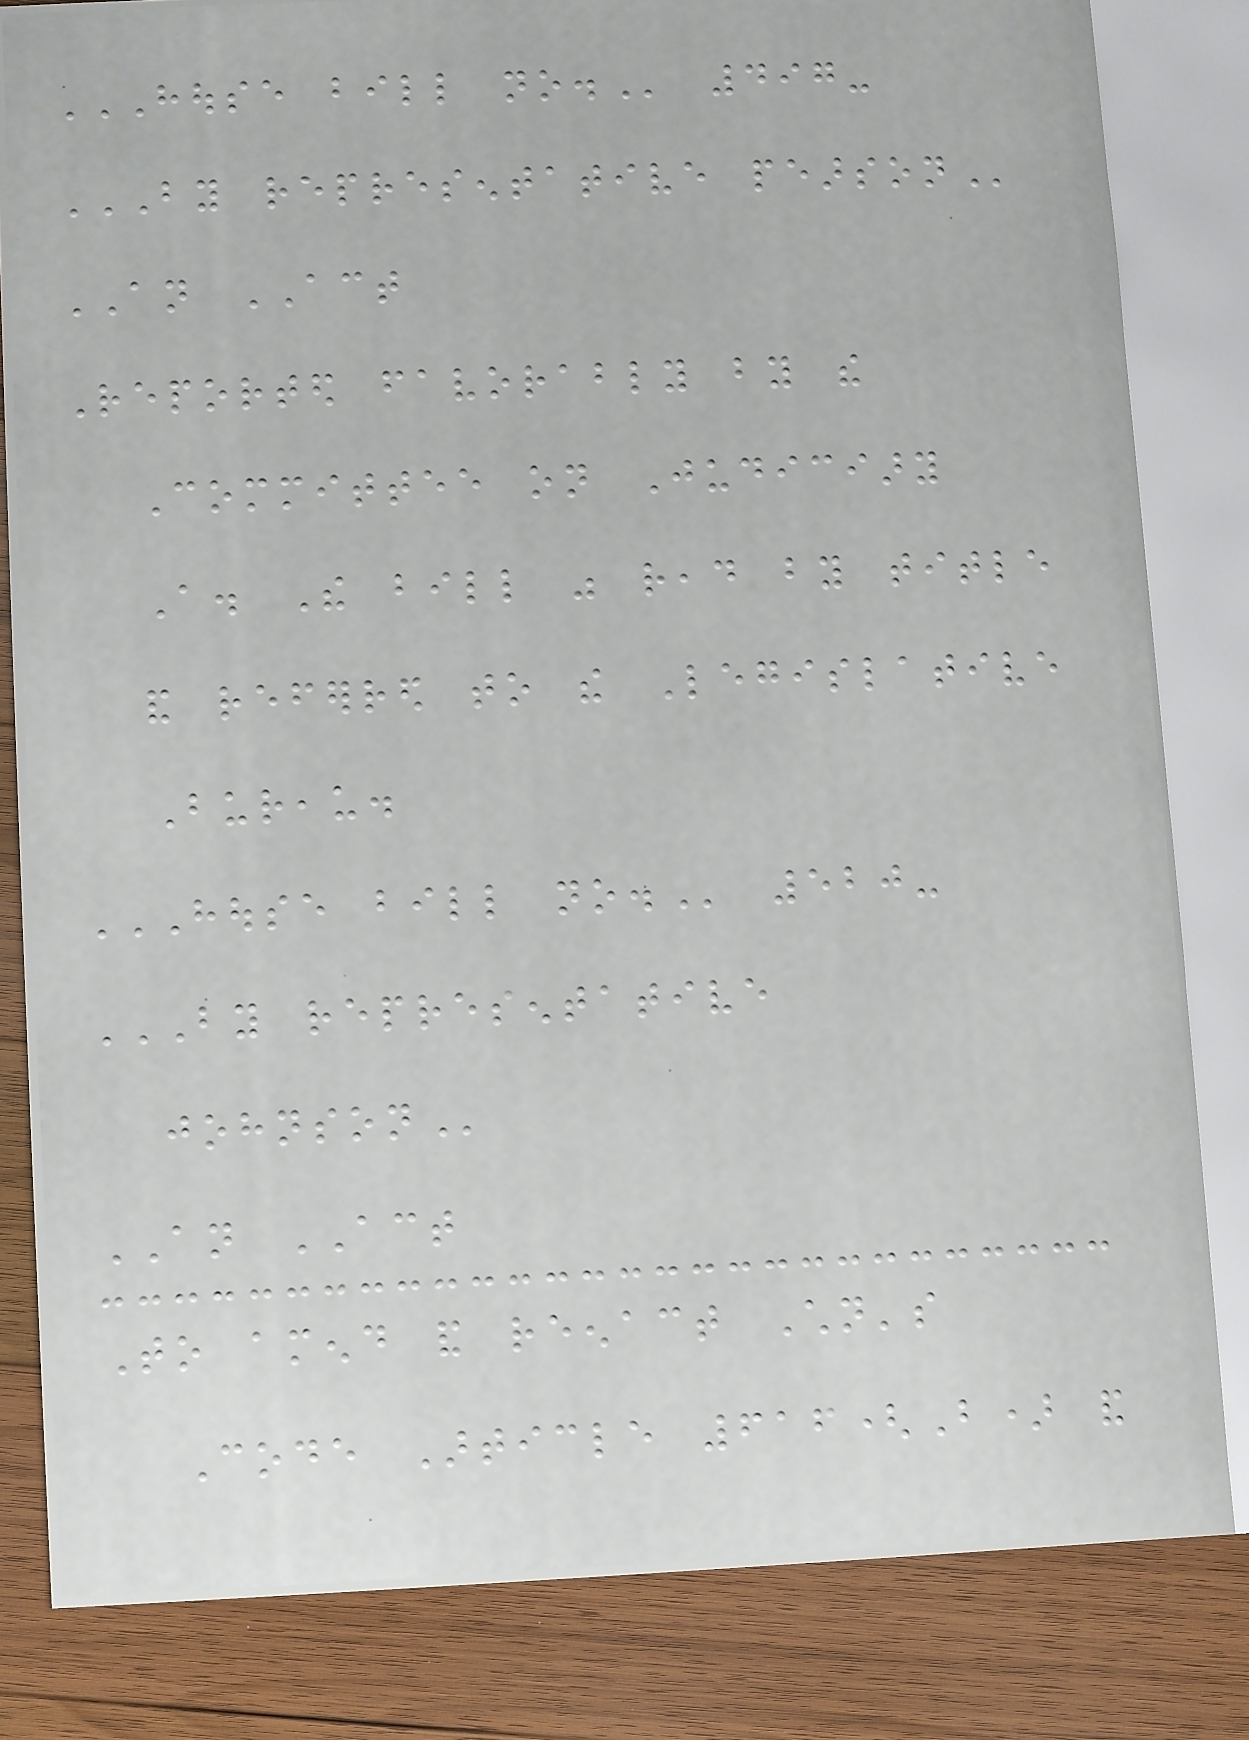HOUSE BILL NO. 497-
BY REPRESENTATIVE PEARSON
AN ACT
Reported favorably by the
Committee on Judiciary
A. The bill was read by title
and referred to the Legislative
Bureau.
HOUSE BILL NO. 520-
BY REPRESENTATIVE
JOHNSON
AN ACT
To amend and reenact Children's
Code Article 616(B) and
